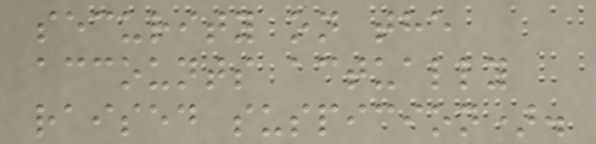security on the
accounts actually
raised suspicion).
